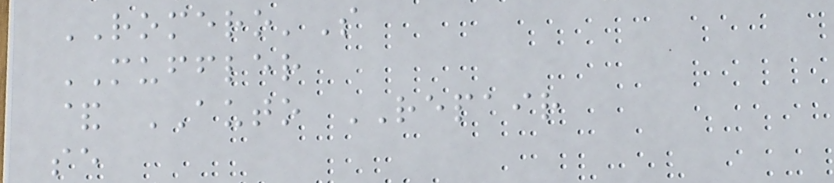ROMERO'S
MUFFLER
& AUTO REPAIR
se
